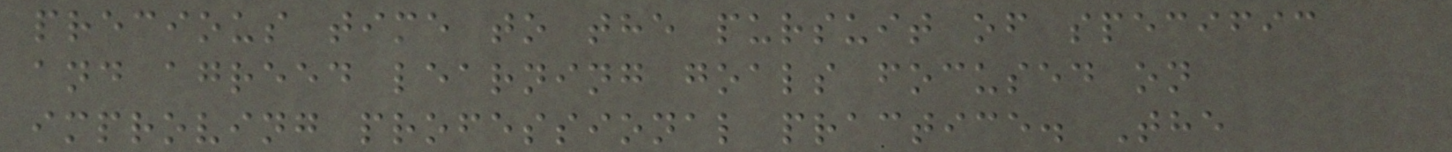precious time to the pursuit of specific
and agreed learning goals focused on
improving professional practice. The
